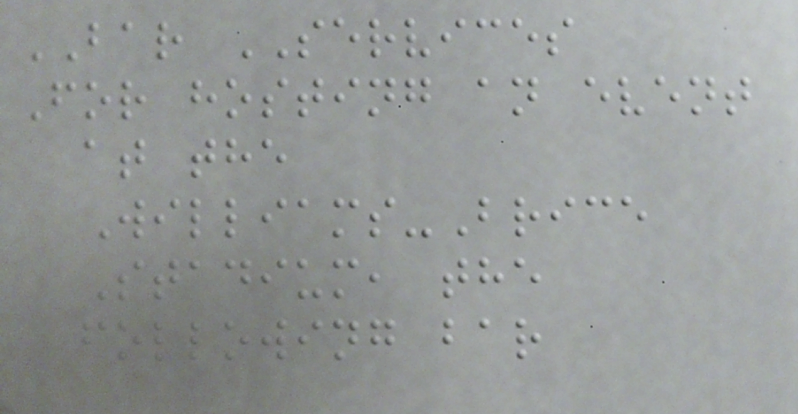BAR SERVICES
For hosting an event
at the
Williams-Brice
Stadium, the
following bar
